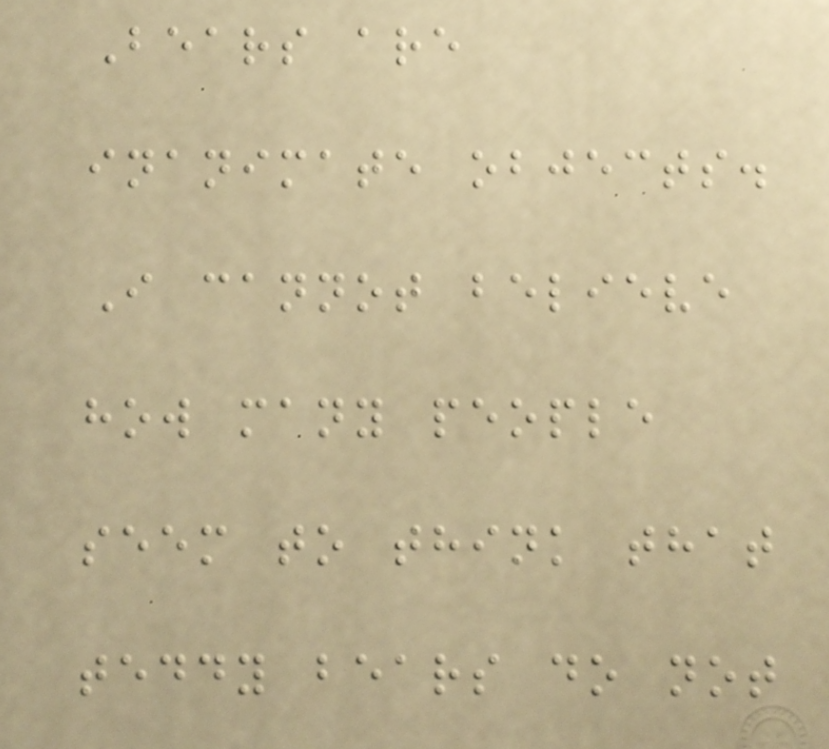Bears are
inanimate objects.
I cannot believe
how many people
seem to think that
teddy bears do not
